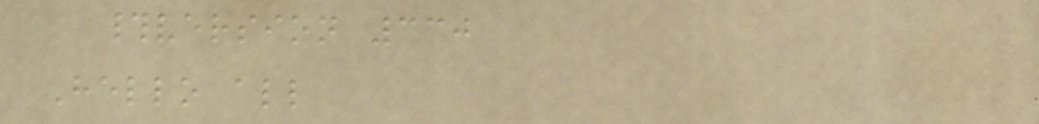#version 330
Hello all
